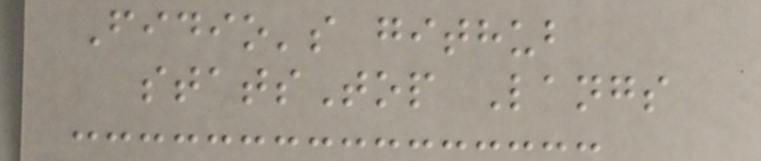Fidio's github
statsTop Langs
